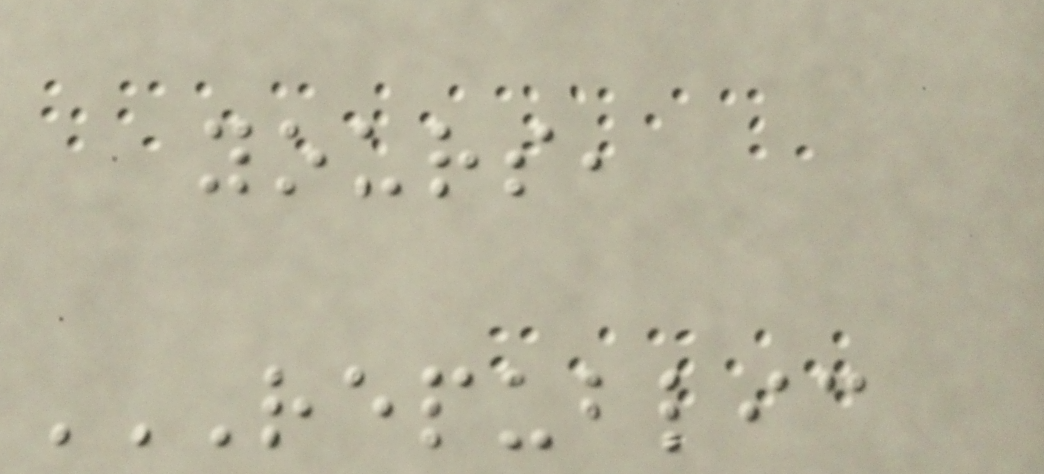yours,
REPUBLIC
